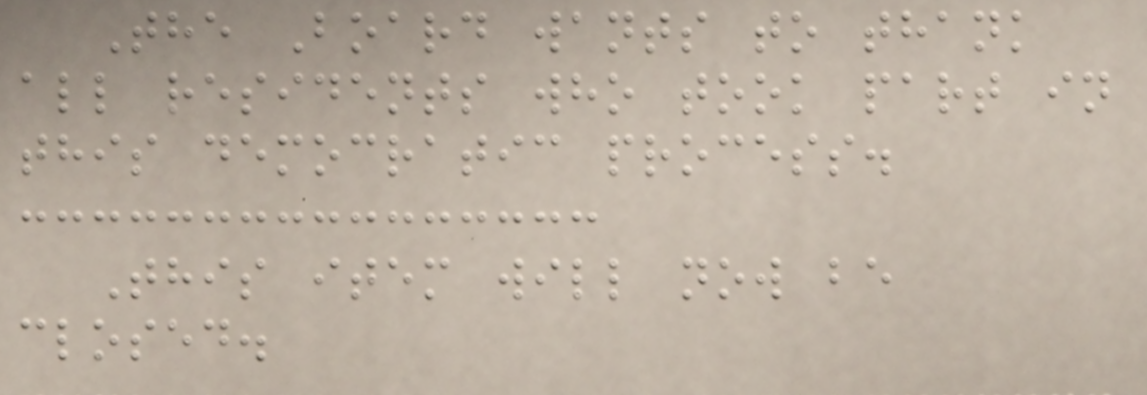The Board wants to thank
all residents who took part in
this democratic process.
This item will now be
closed.
